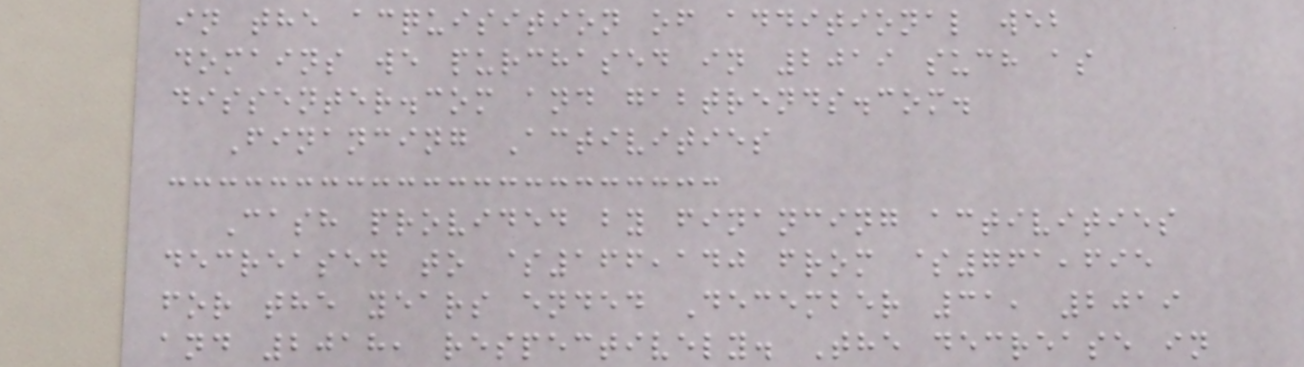in the acquisition of additional web
domains we purchased in 2019 such as
dissenter.com and gabtrends.com.
Financing Activities
Cash provided by financing activities
decreased to $166,140 from $761,695
for the years ended December 31, 2019
and 2018, respectively. The decrease in
